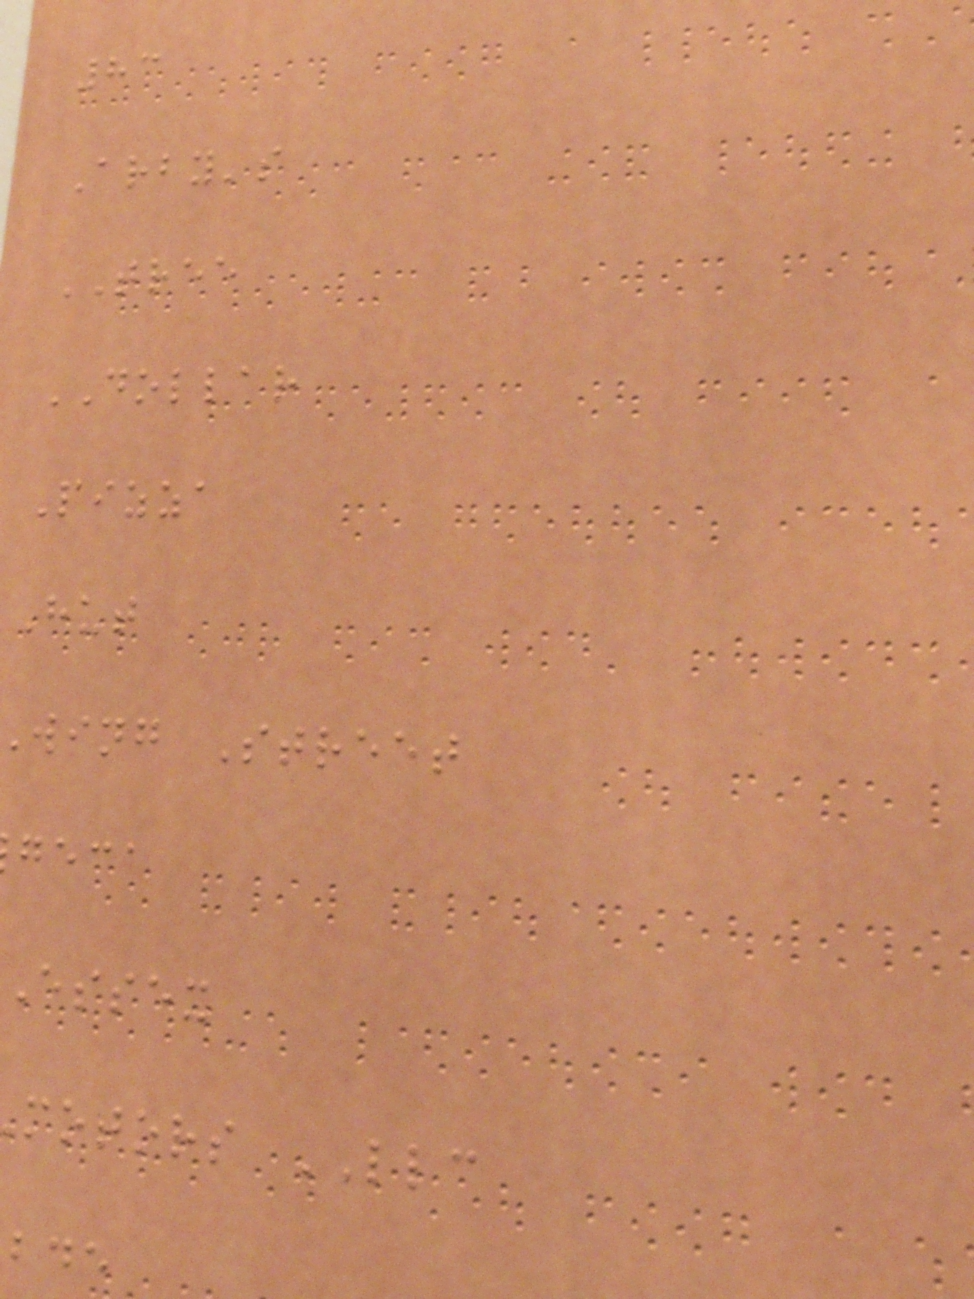83
Arby's
TREE
DOLLAR
Pizza
Hut
wing Street
geca
essex
motors LLC
